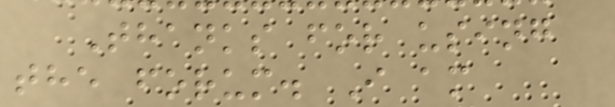Thanks for using
the forum. I am
